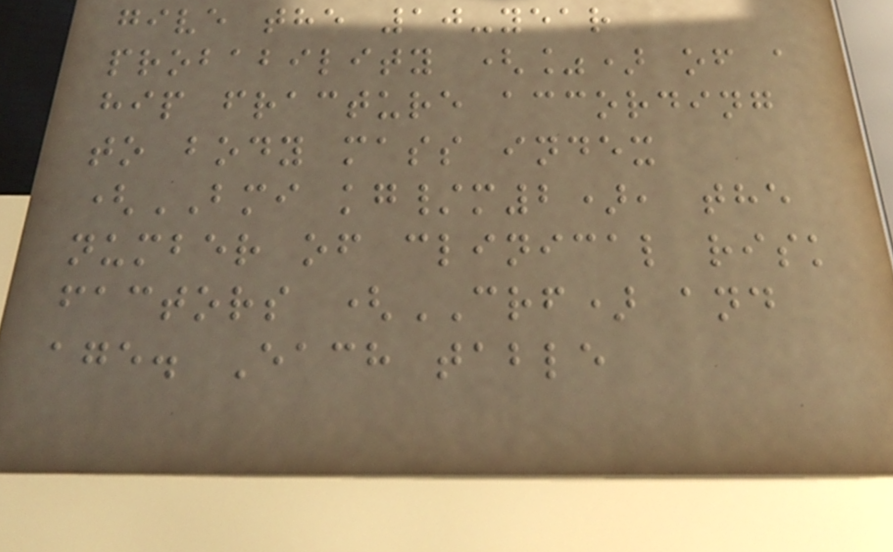give the 10-year
probability (%) of a
hip fracture according
to body mass index
(BMI kg/m2), the
number of clinical risk
factors (CRF) and
age. Each table
